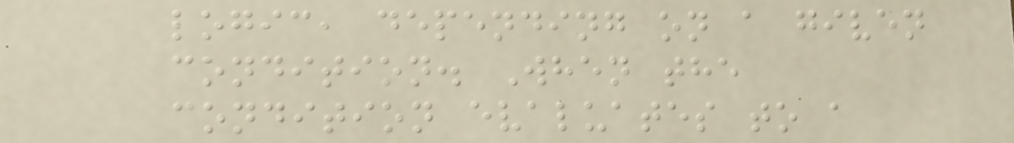logic, depending on a given
condition. When the
condition evaluates to a
